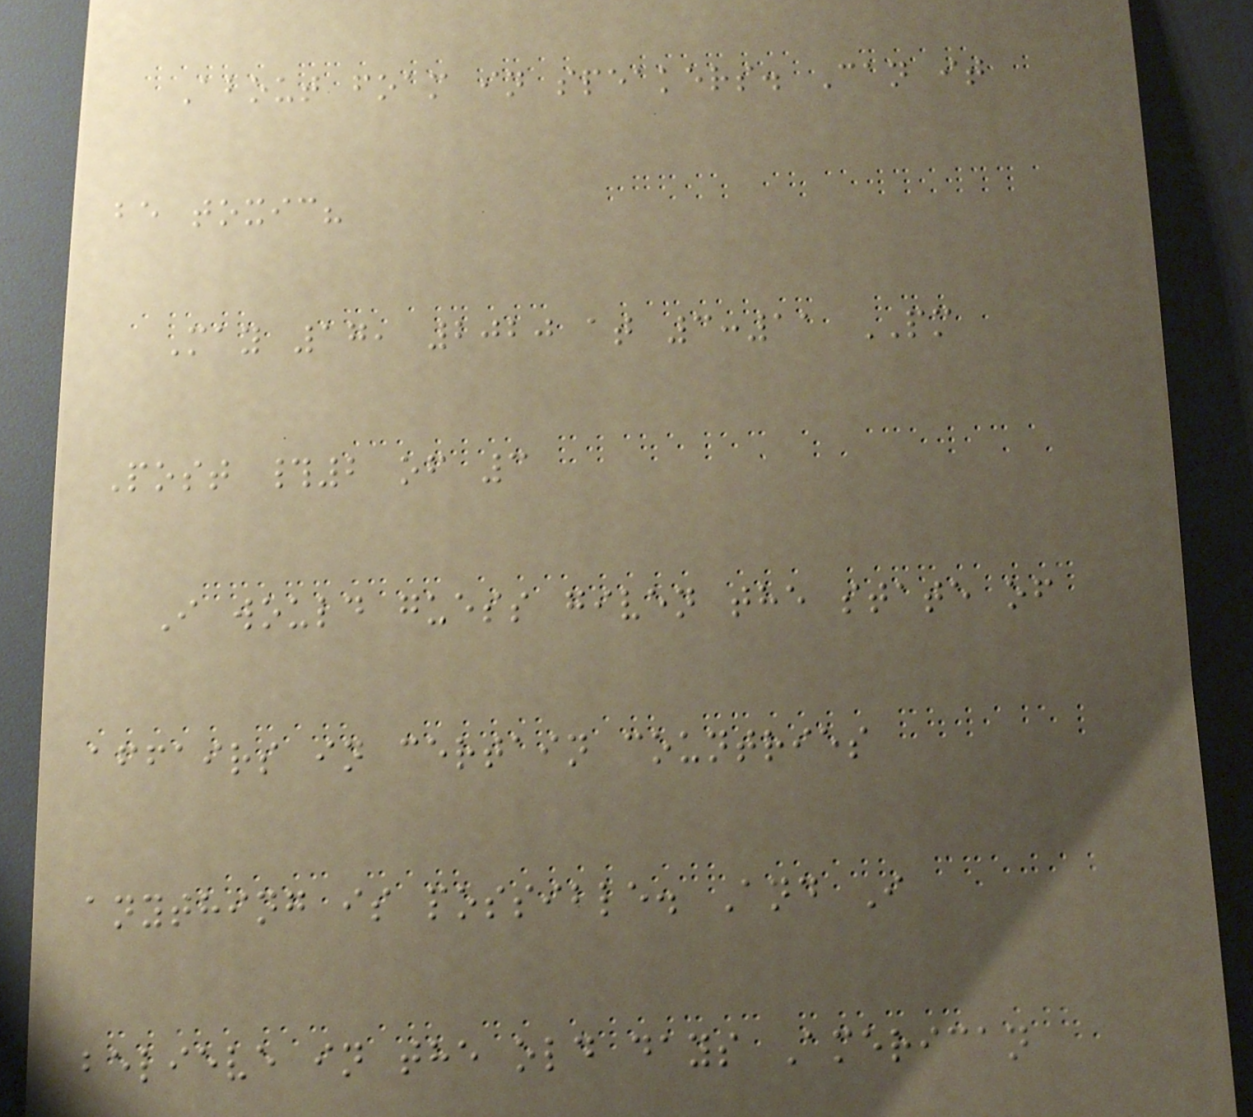About foam in speakers. Can it
be toxic?
May 17, 2020 at 3:11 PM
Post #2 of 3
I would guess given the state of
affairs in certain countries
anything is possible. And I
believe in the old days American
